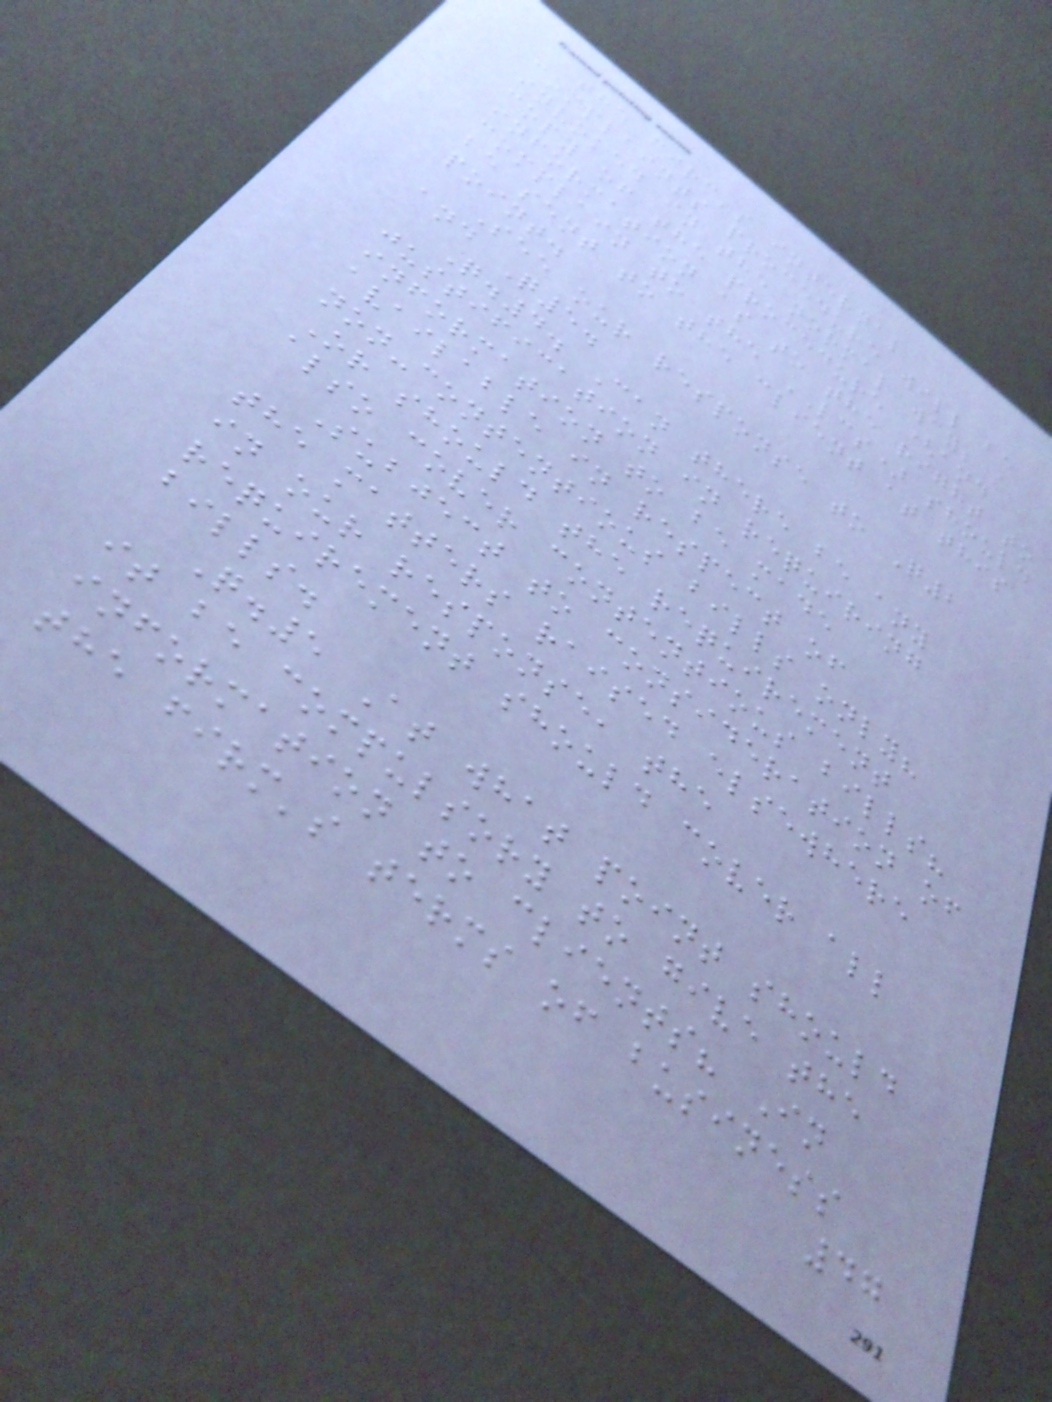the firm's internal
complaints procedure will be
invoked in the normal way; a
copy of the procedure (and
information as to the right to
complain to the LCS) should
be sent to the client at this
point.
See our response to Q2
and Q5.
Q.4. Can there be any
justification in requiring
information to be made
available in respect of
non-contentious bills only?
Or should the requirement
also cover contentious bills?
Subject to consideration of
the matters raised elsewhere
in our response, the
requirement should cover all
bills.
Q.5 At what point should
it be compulsory to give the
information to clients? In
the firm's terms of business
47
